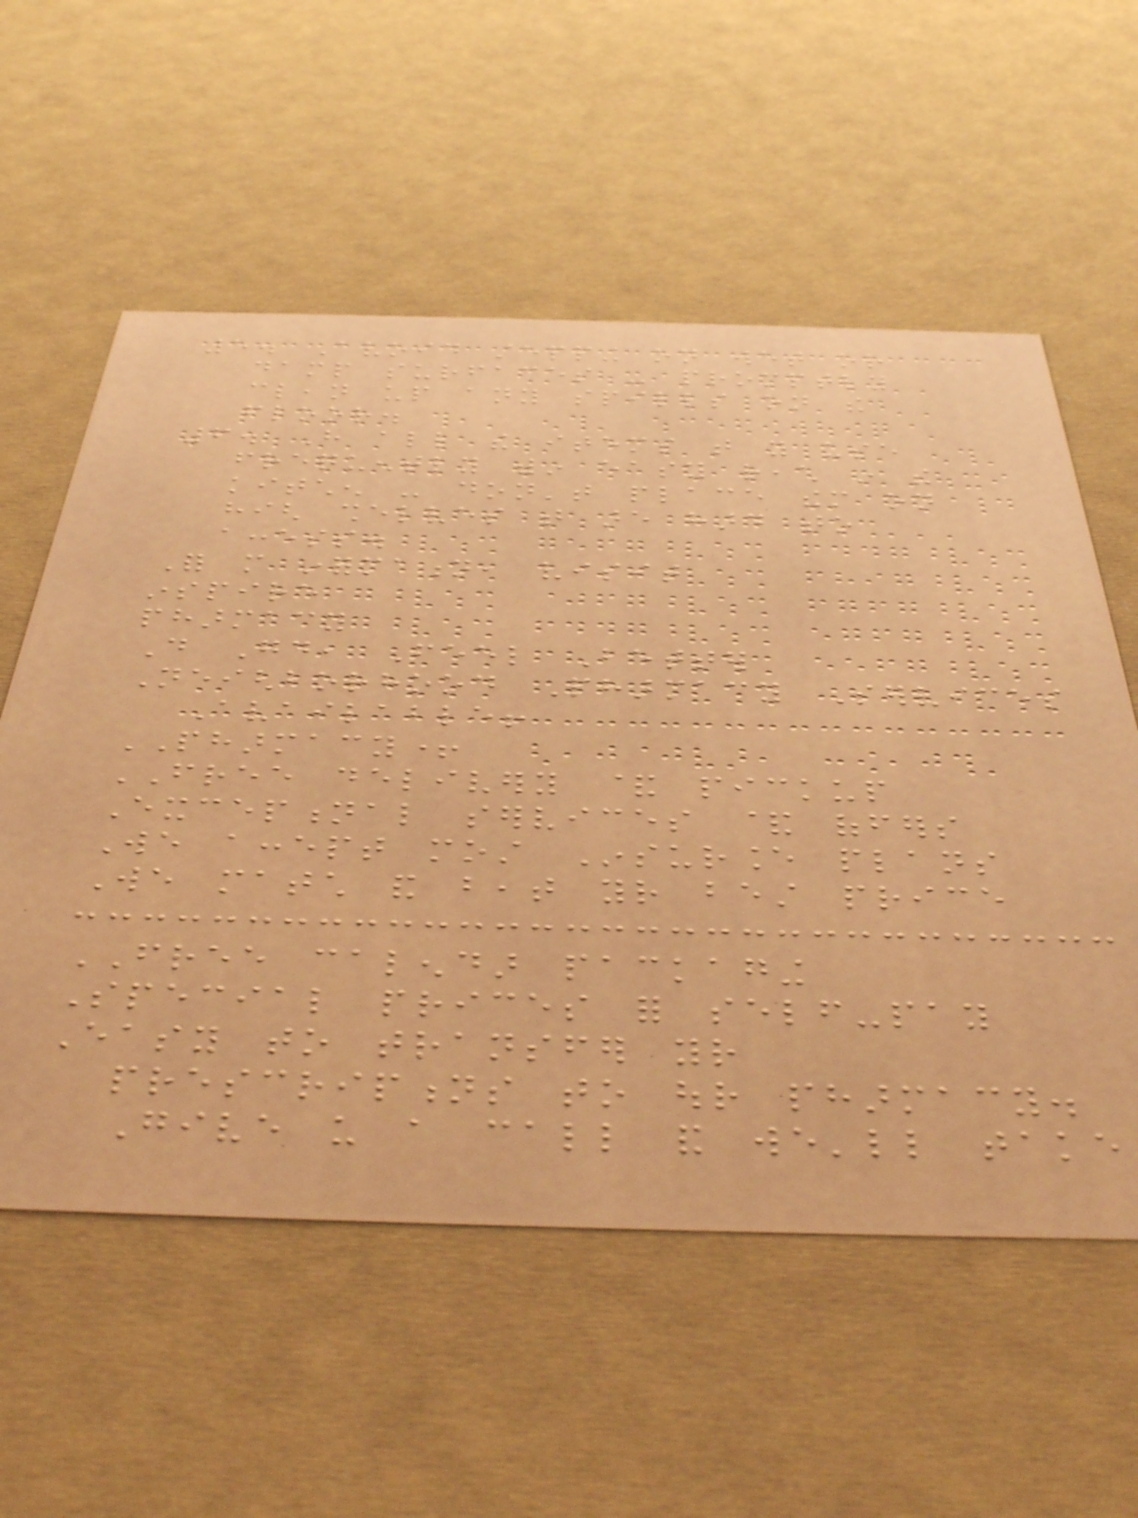5. Avoid stepping on wet or
damp surfaces - promptly
clean up any spills on the
floor.
6. Have all the items that you use
frequently within easy reach in the
kitchen - don't place them on
high shelves that are hard to
access.
For more information, visit
inspire
pharmacy
Do Good, Feel Better
Neighborhood Pharmacy Services
Available!
PHARMACY+
FREE delivery & pickup
Exceptional services & offers
We accept most Insurance plans
We match and beat your best price
FREE calendar packaging
Special prices for self-pay
Easy to transfer your
prescriptions to our pharmacy.
Give us a call and we'll take
